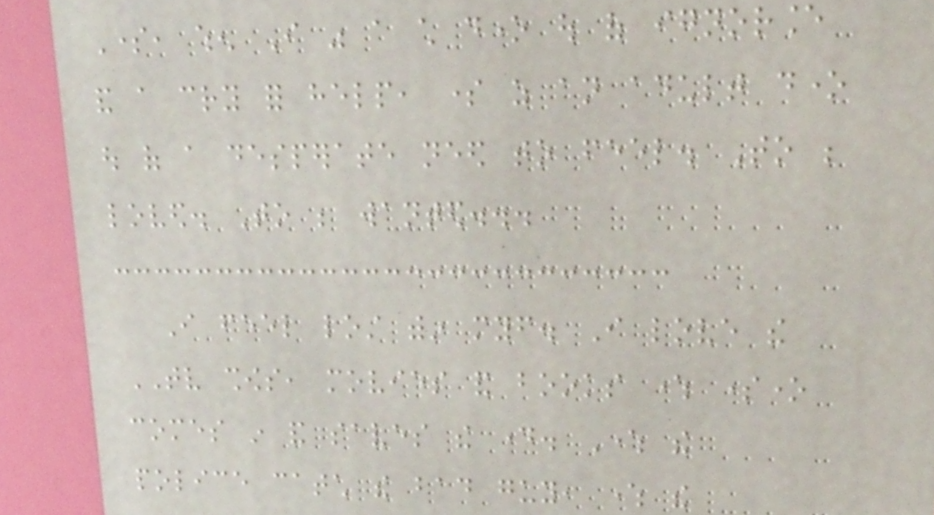Some, when I was a child done out of ignorance
and a cry for help, some as an adult done
out of a desperate need to feel. To be
loved. To be wanted...
I feel lost within myself. I love the
TV shows, movies and books where someone
comes in and saves the day. Where the
police catch the bad guy, where the
